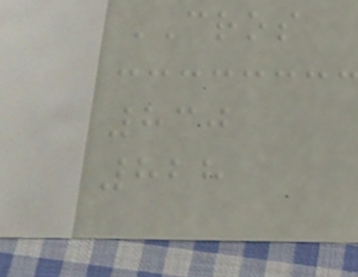CROS
830
828
